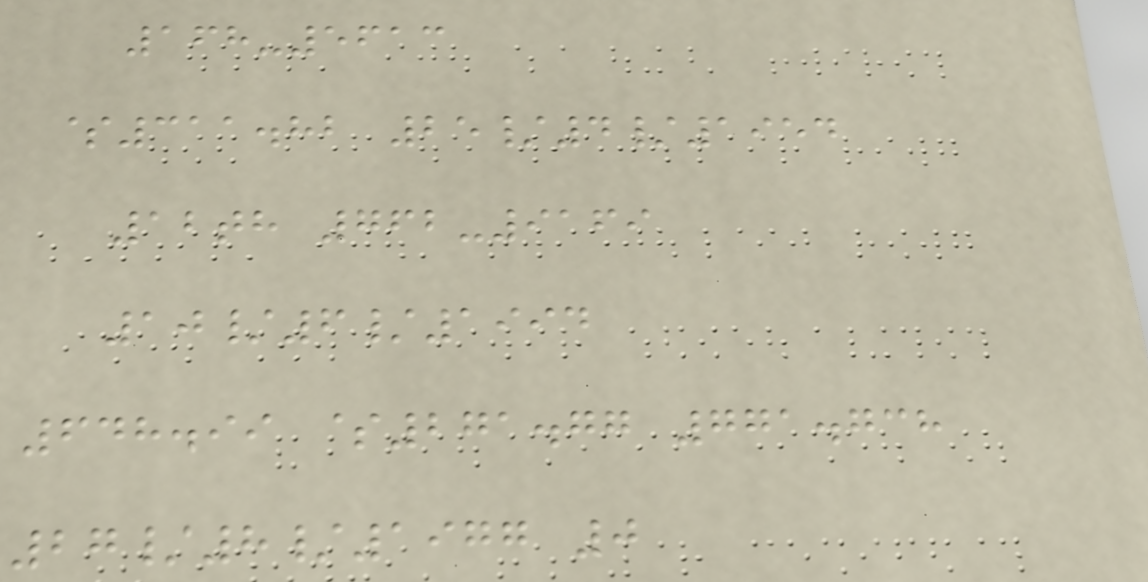168-5613
$311.82 25/4/1954
12th 762-9169
10/6/1994
648.99 $271.77 771.738
27/8/1977 0
